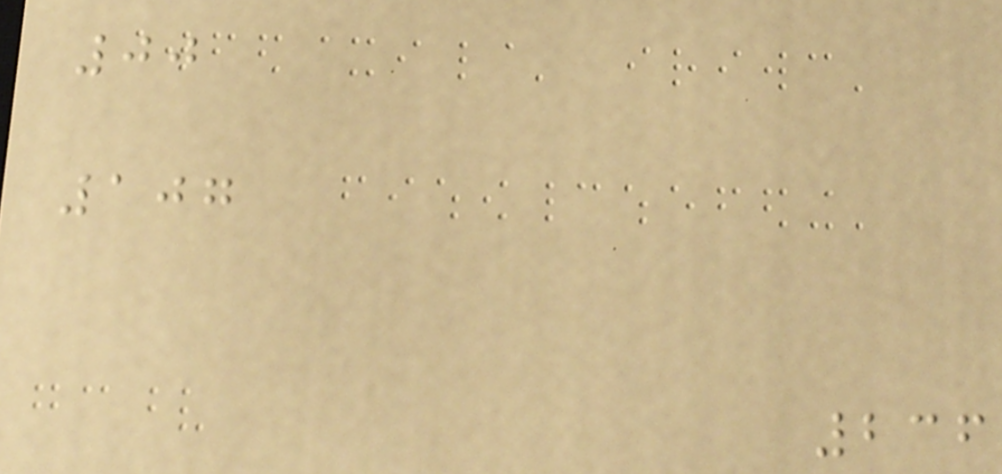00
107
236
